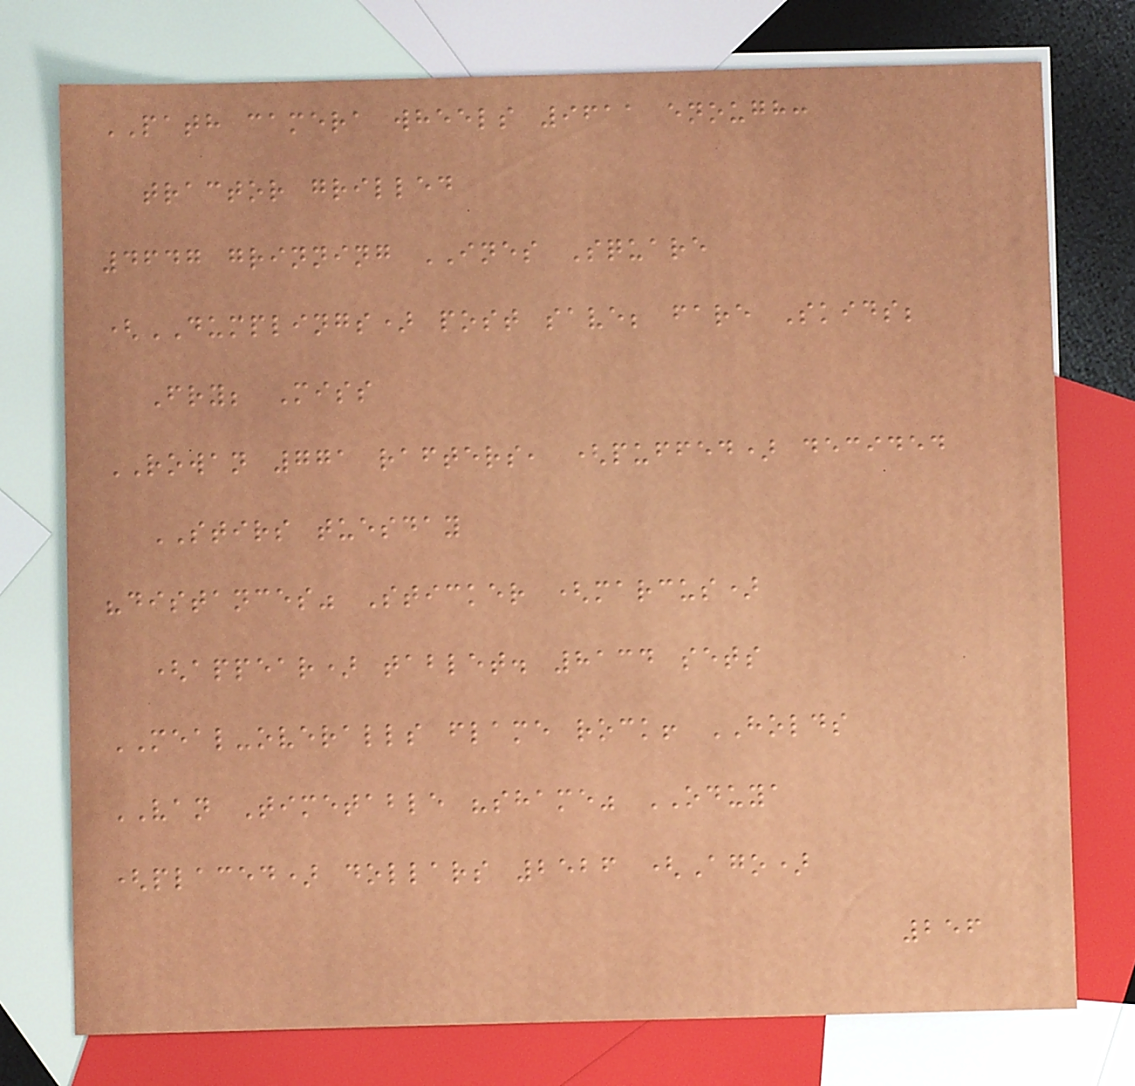PATH camera wheels 9611 enough:
tractor grilled
4647 grinning INES Square
(DUMPLINGS) post save; fare Skids;
Fry; Miss
ROWAN 771 rafters, (puffed) decided
STIRS tuesday
"distances" Sticker (marcus)
(appear) tablet. 8134 sets
MEAL-overalls flame rock! HOLDS
VAN Timetable "shame" ODUYA
(placed) dollars 2526 (Ago)
256
